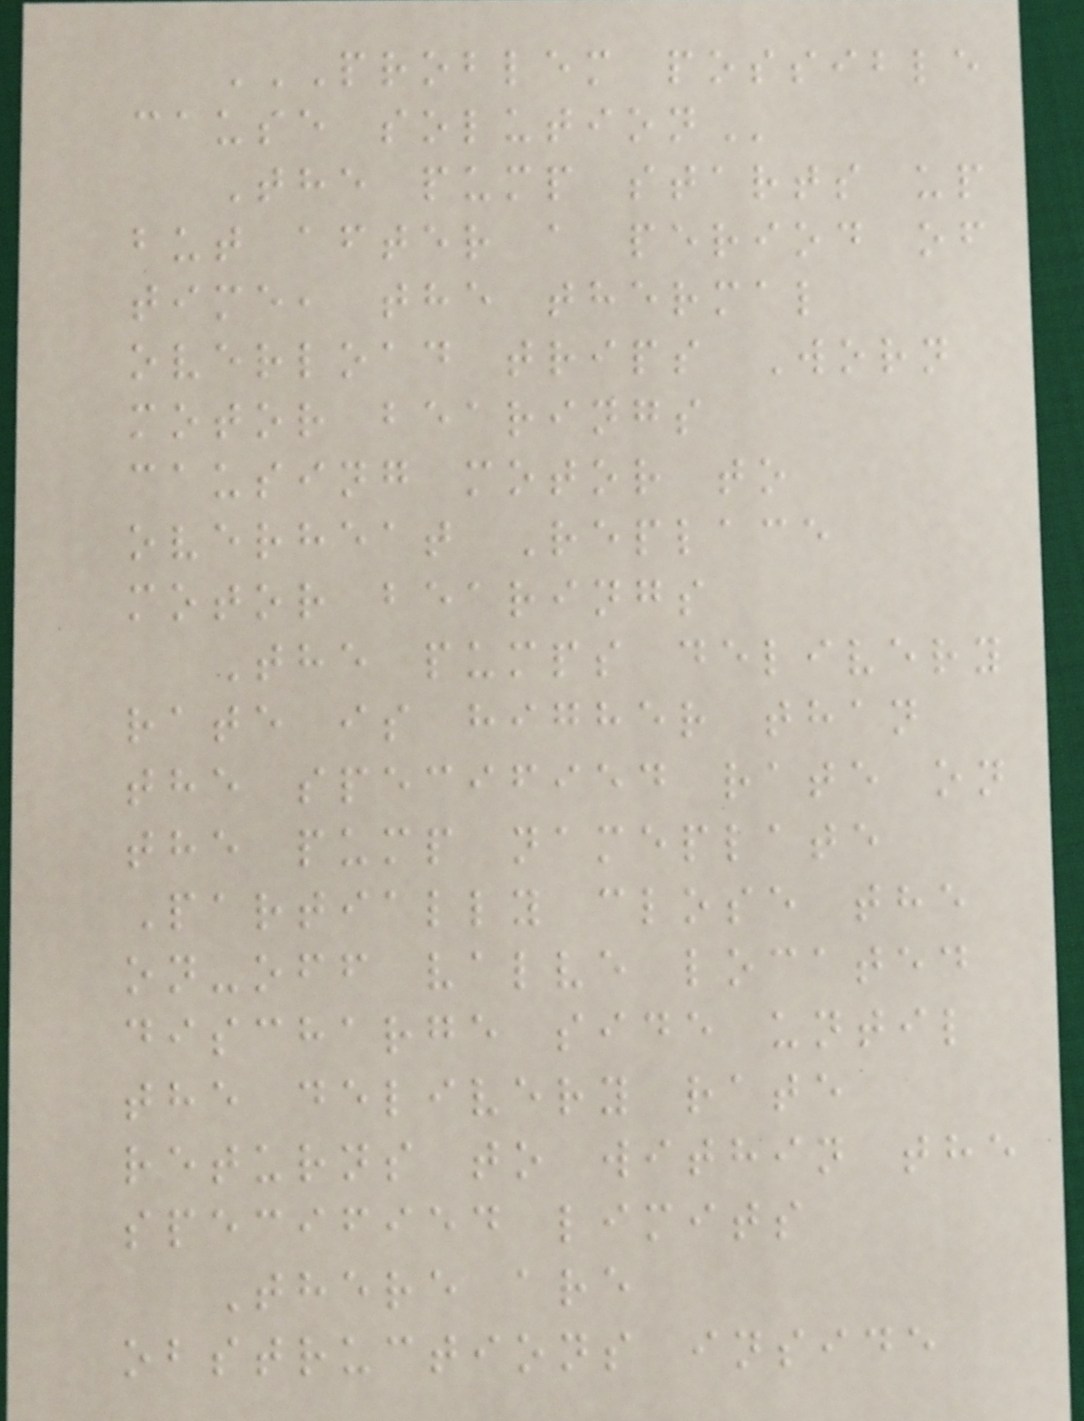PROBLEM POSSIBLE
CAUSE SOLUTION
The pump starts up
but after a period of
time, the thermal
overload trips Worn
motor bearings
causing motor to
overheat Replace
motor bearings
The pumps delivery
rate is higher than
the specified rate on
the pump nameplate
Partially close the
on-off valve located
discharge side until
the delivery rate
returns to within the
specified limits
There are
obstructions inside
